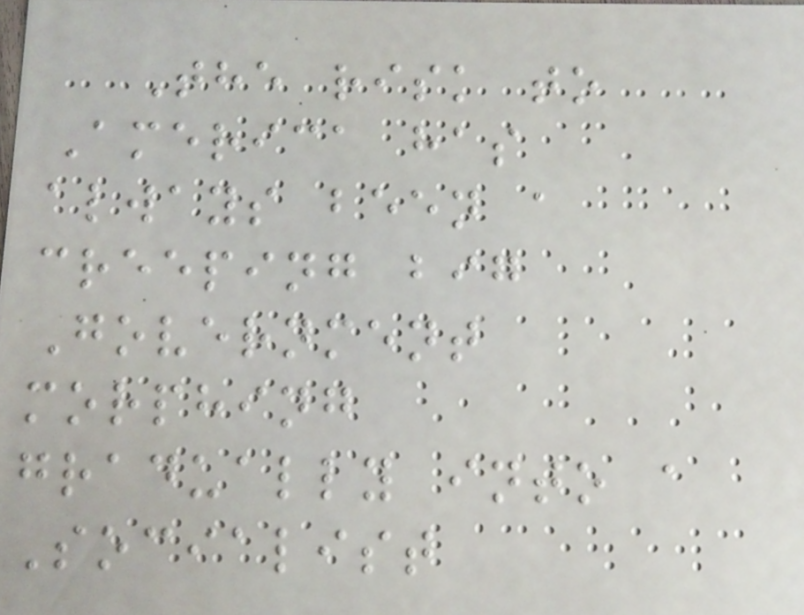The risk to
America has
always been a
creeping big
Government
morphing
gradually into a
Socialist
